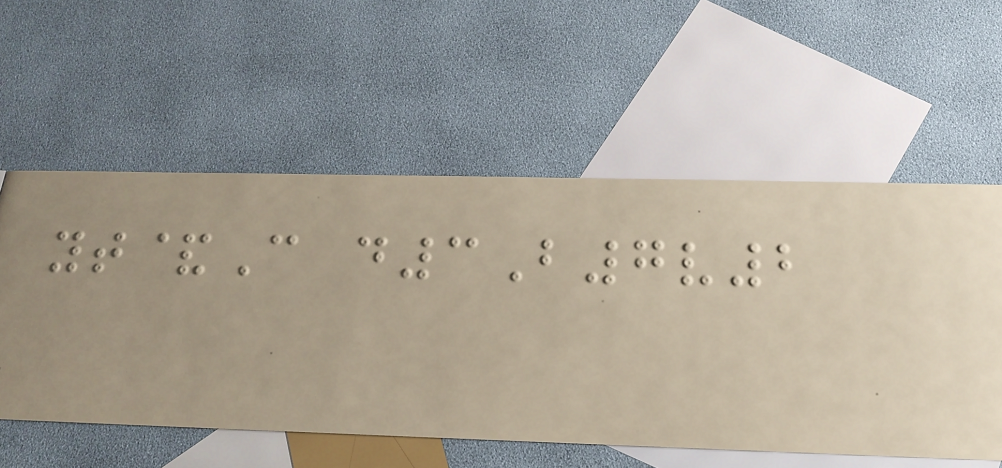yt&C d3B7v2
